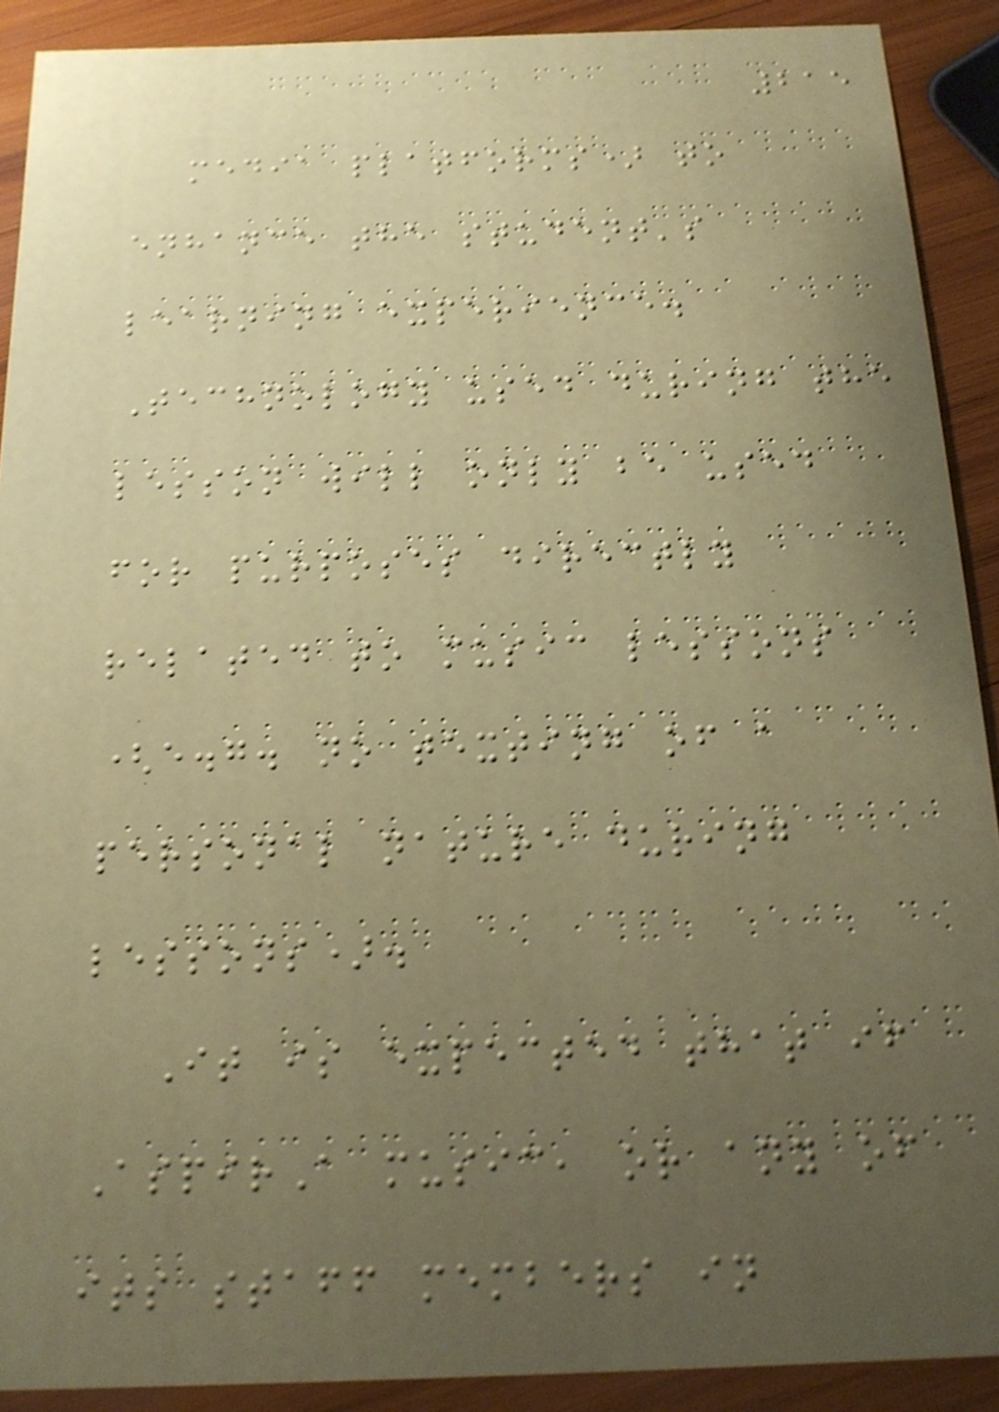215
media platforms) to
enhance the student's
learning experience.
Technology used during the
lesson will only be used
for purposes directly
related to music lessons
(e.g. no texting of a
personal nature during
lessons).
It is expected that if
AspirA music, or any of
its staff members in
